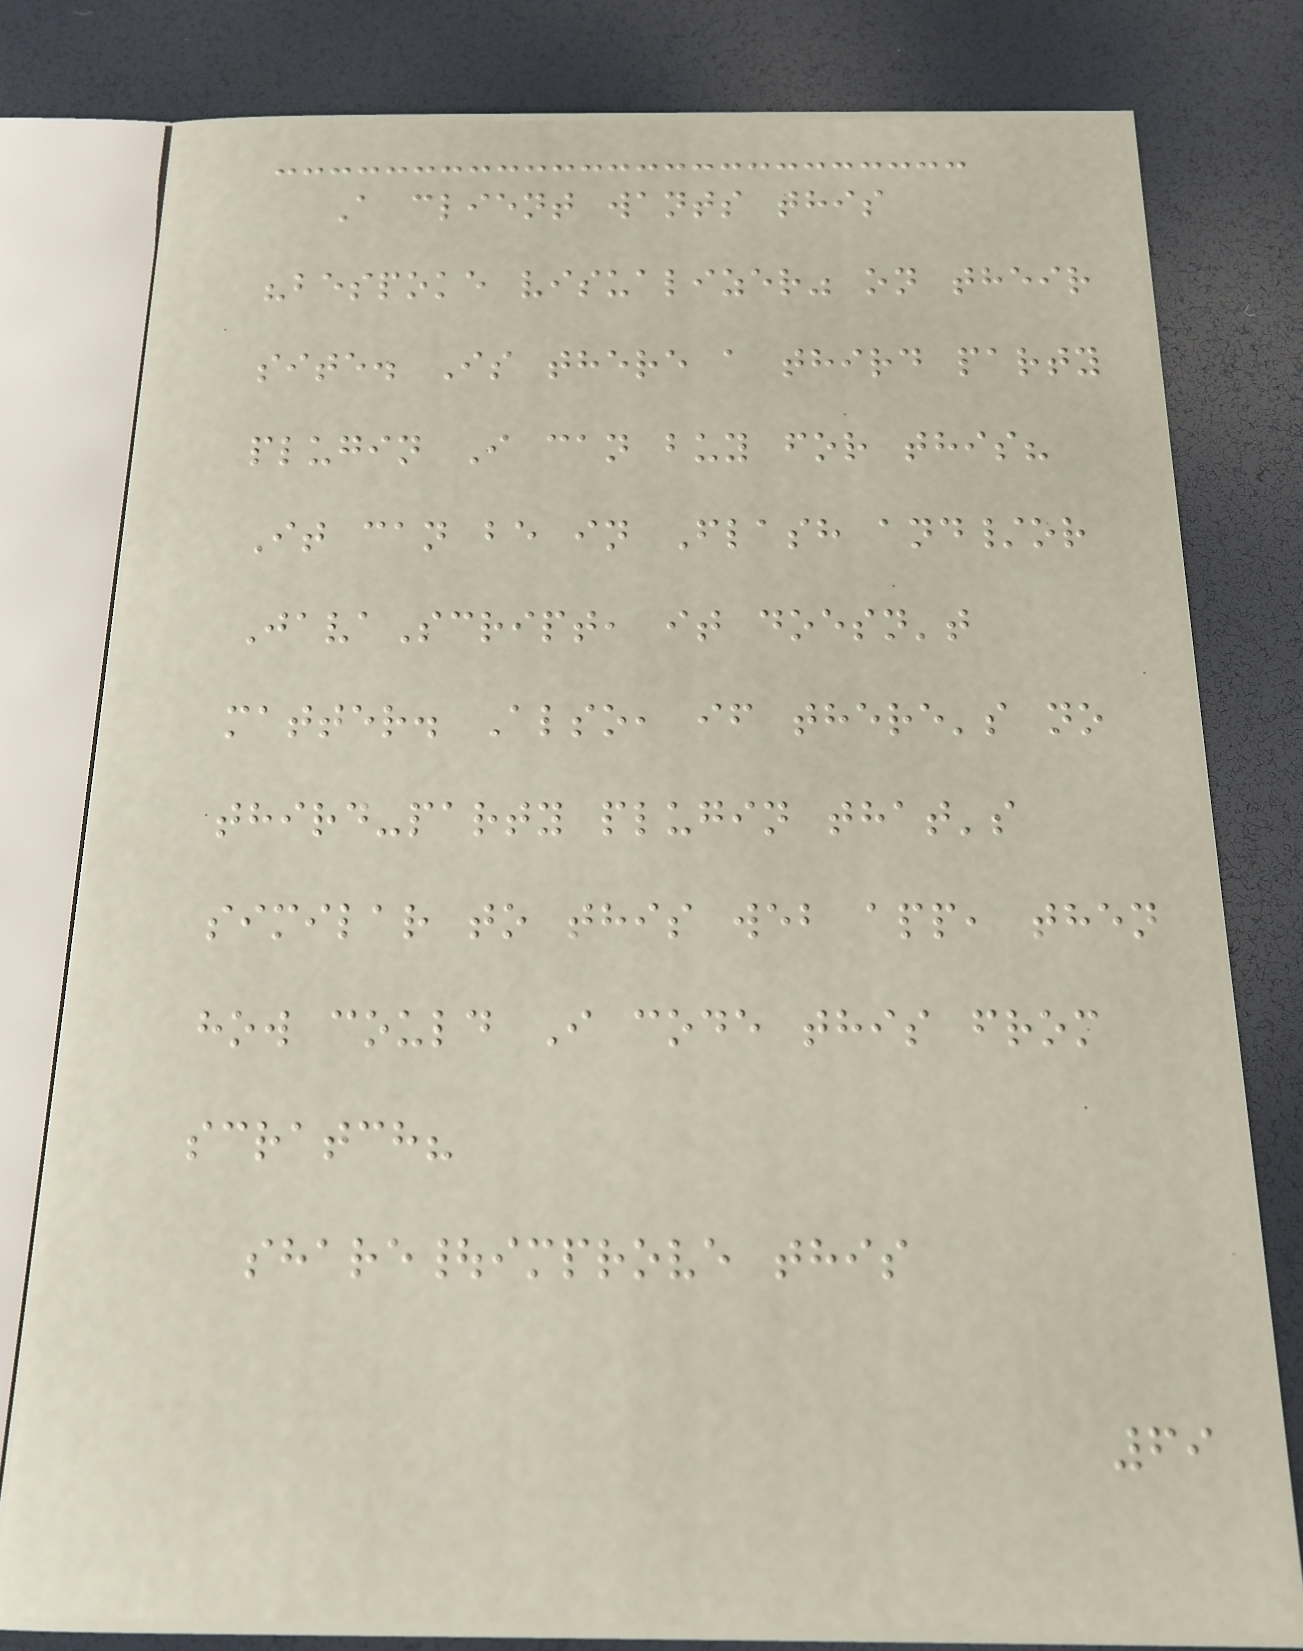A client wants this
"bespoke visualizer" on their
site. Is there a third party
plugin I can buy for this?
It can be in Flash and/or
JavaScript, it doesn't
matter. Also, if there's no
third-party plugin that's
similar to this web app, then
how could I code this from
scratch?
share|improve this
69
